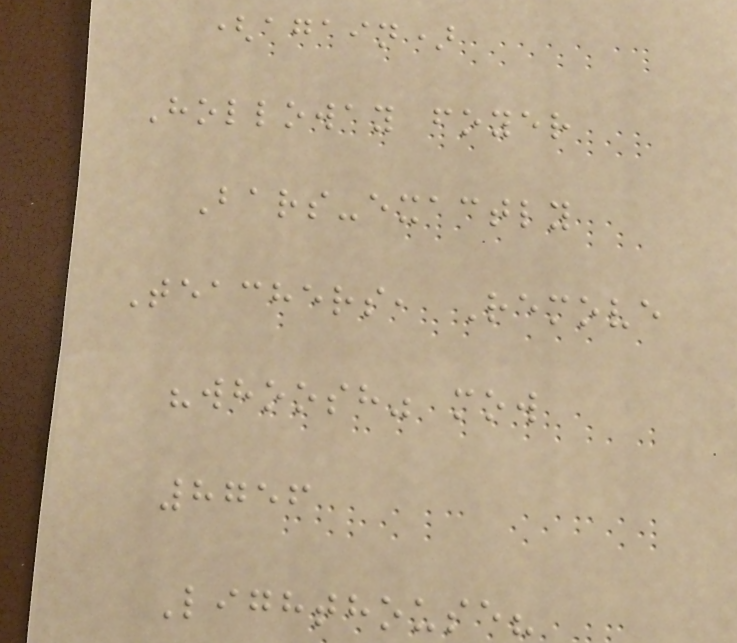(again)
Holloway foyer
Bars-exactly
Teachers, Remove
"whoosh" mow
8756
Lighthouse?
